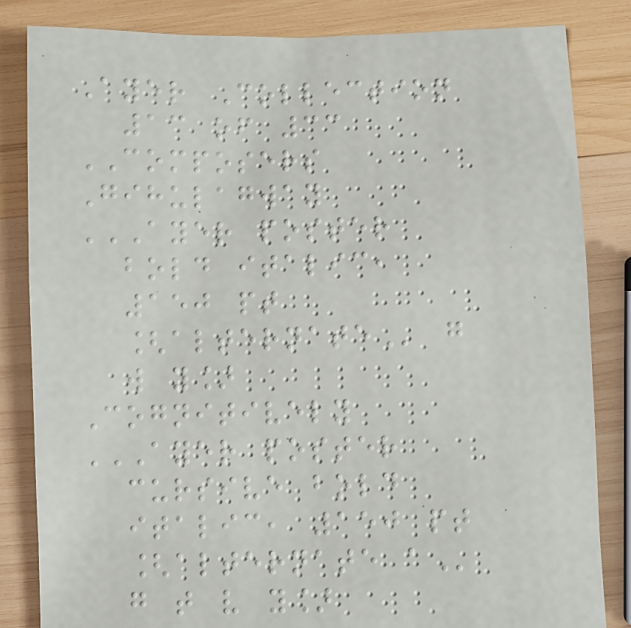Ayer Collection
13 of 33
COMPOSERS
Gihulagway
AYER POSTER
BOLD ITALIC,
150 PT
[ALTERNATE g
w y]
Cognitively
AYER POSTER
CURSIVE BOLD
ITALIC, 150 PT
[ALTERNATE A
g t v y]
